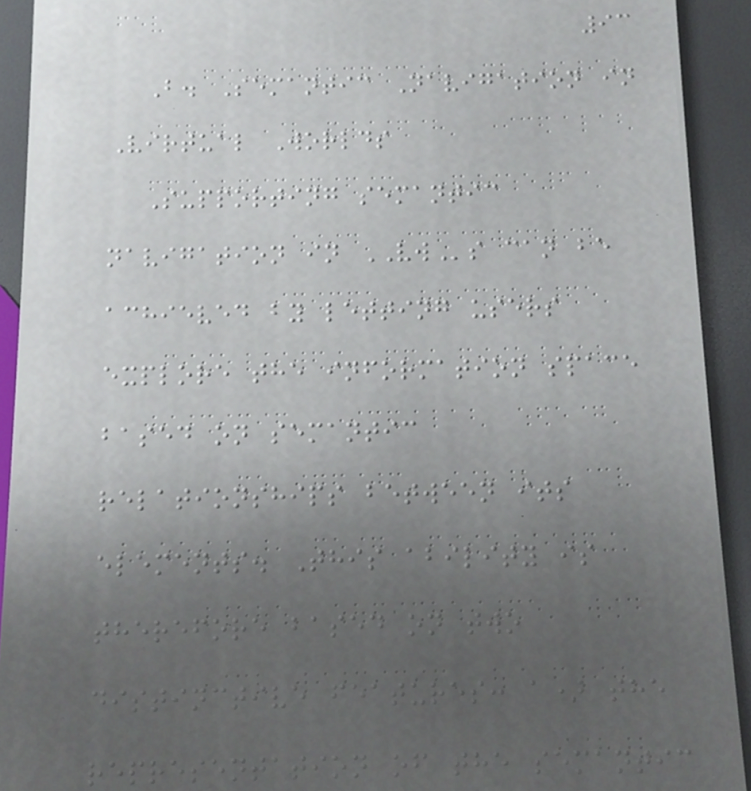93
B. Semantic Navigation in
Virtual Worlds
Supporting semantic
navigation in VWs can be
achieved by letting users
explore the information space
based on semantic
relationships between its
elements. This ability is
therefore based on two
distinctive features: a) the
representation of the semantic
